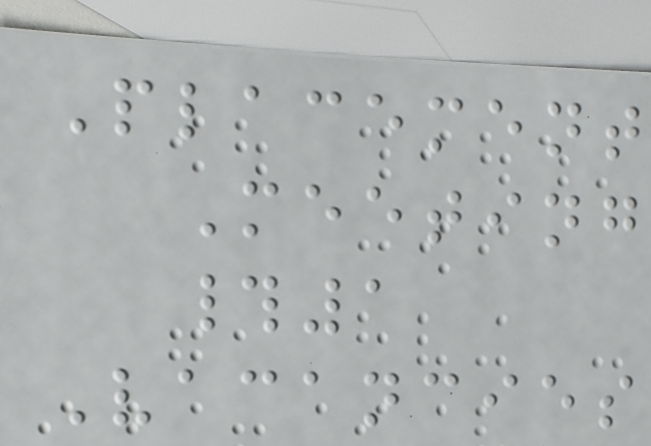Placement
Meeting
#1
Vacancies
